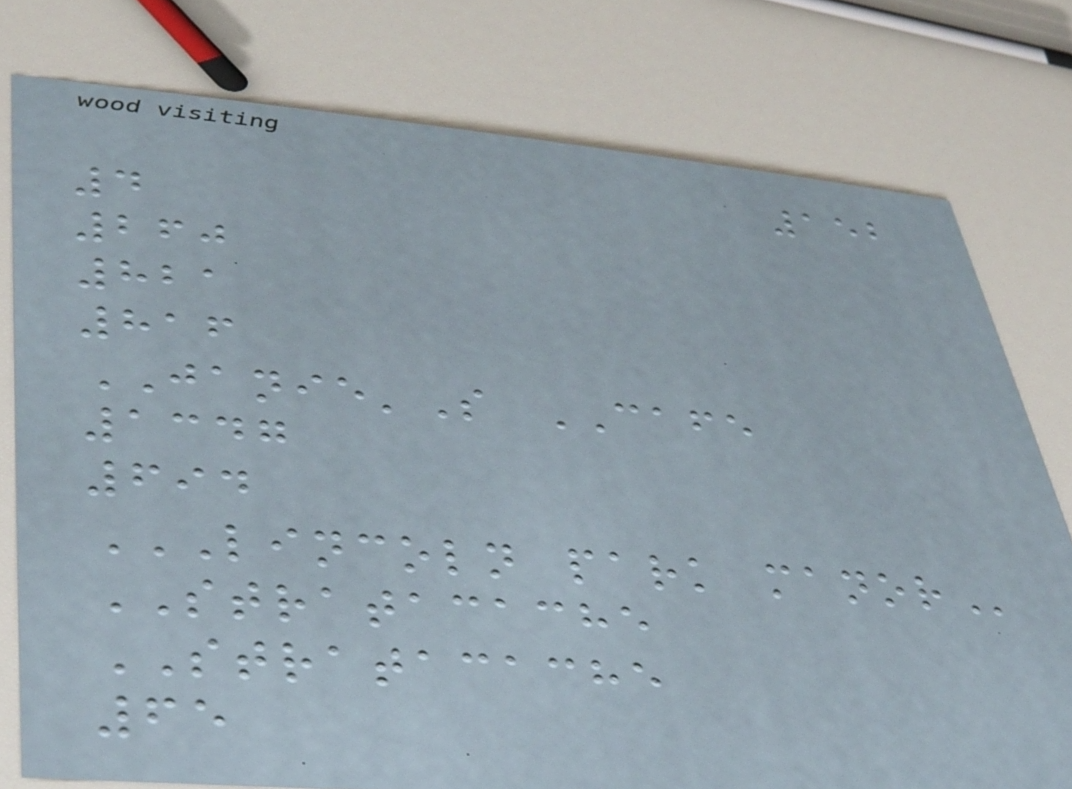152
4
260
821
816
JANIE'S CAFE
1347
694
LINCOLN PARK MANOR
STRATACACHE
STRATACACHE
65
